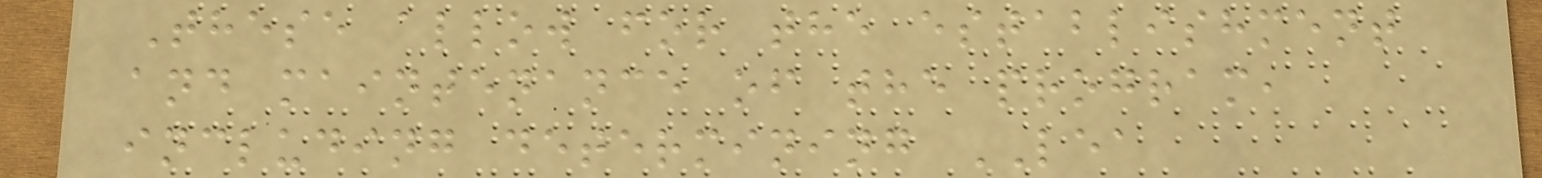These allow for the establishment
and maintenance of the program,
including determining LEA
